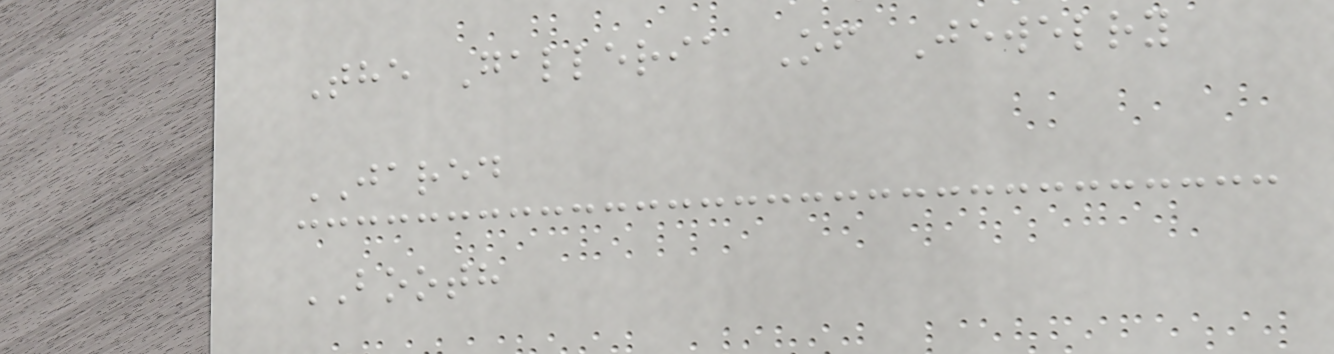The Galleria Of Jewelry
JARED
BOOTH
